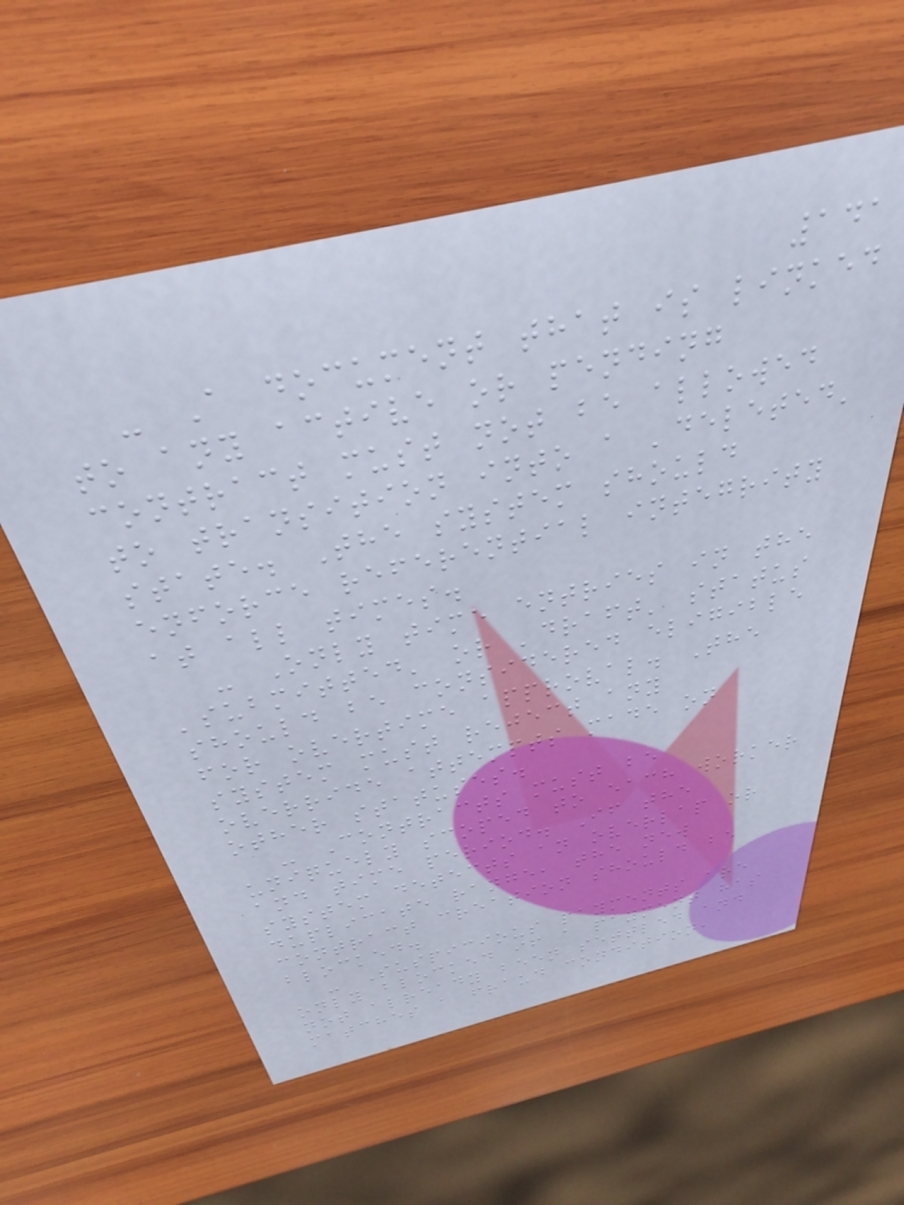141
- A document that is linked
to any active or pending
contract must not be allowed
to transition into a 'deleted'
state. The system should
enforce referential integrity
at all times.
- Only time entries in the
'submitted' or 'draft' status
should be considered eligible
for overtime approval. The
system must reject any
override attempts made on
other statuses.
- Contracts must be
uniquely scoped to each worker
and time period. If the
system detects an overlap or
duplicate range, the new
contract creation should be
blocked.
- Suspicious payments are
only blocked if a payment has
not already been settled and
matches a fraud condition,
